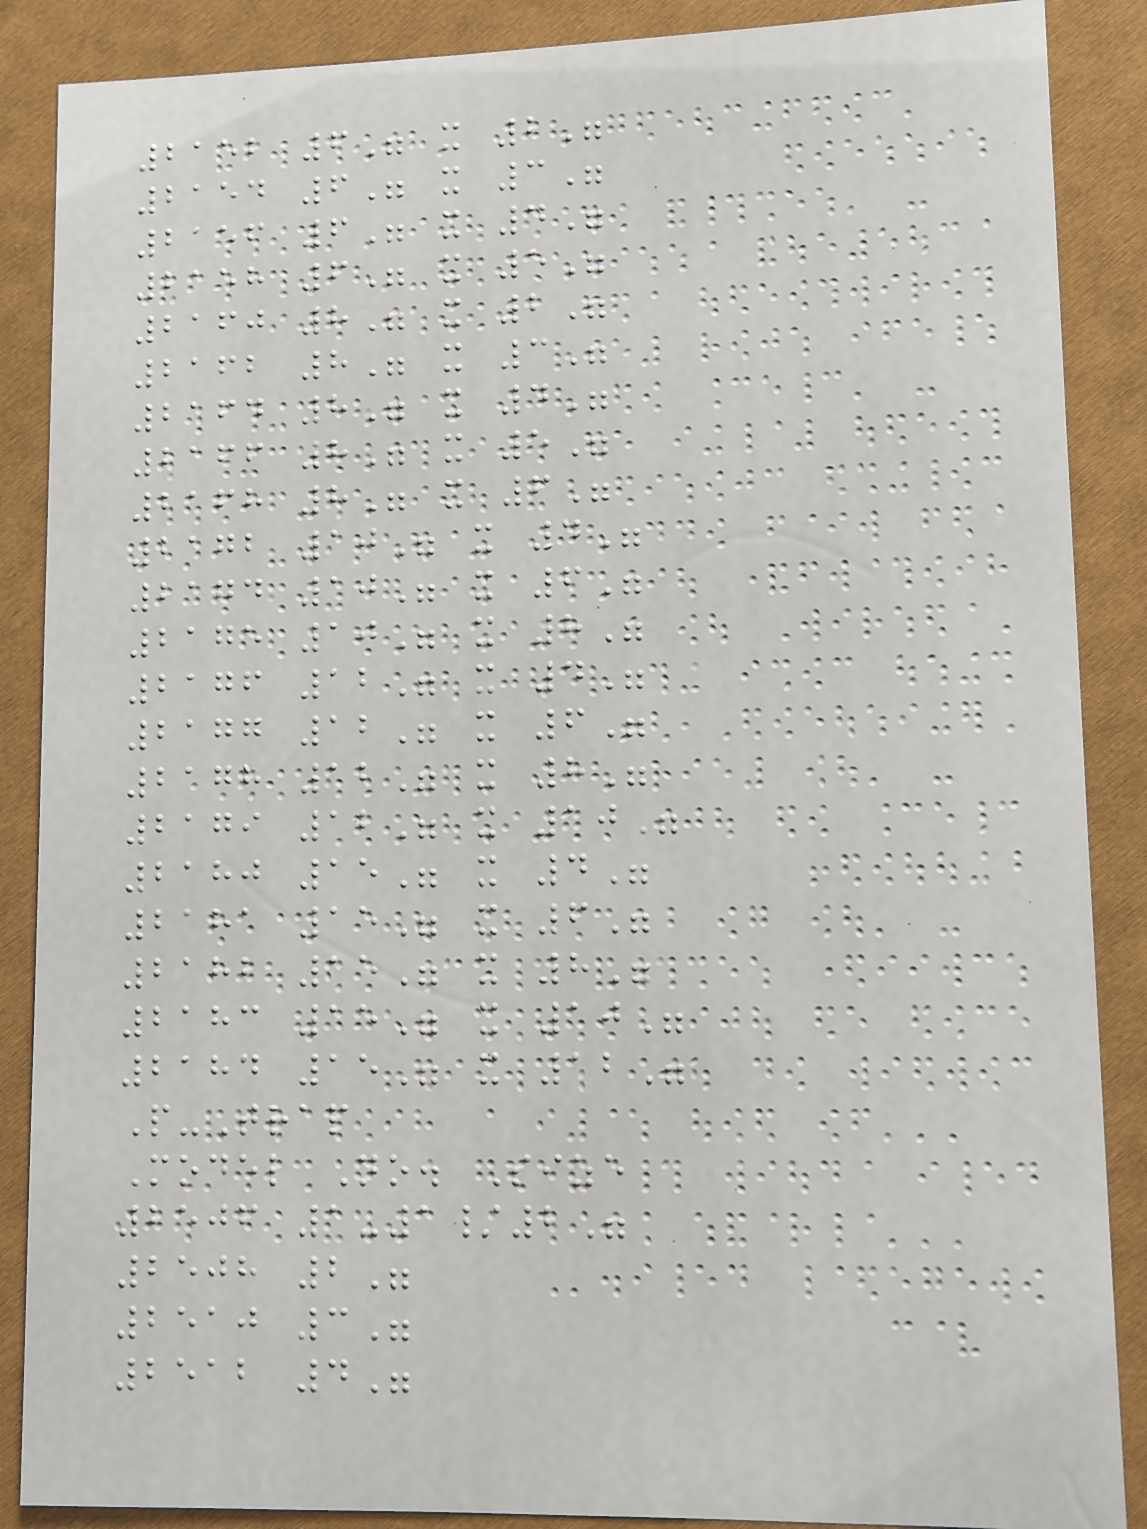2152 6" x 2"
2154 6" x 3"
2156 6" x 4"
2158 6" x 5"
2160 8" x 2"
2162 8" x 3"
2164 8" x 4"
2166 8" x 5"
2168 8" x 6"
2172 10" x 4"
2174 10" x 6"
2175 10" x 8"
2176 12" x 4"
2177 12" x 6"
2178 12" x 8"
2179 12" x 10"
2180 15" x 4"
2181 15" x 6"
2182 15" x 8"
2183 15" x 10"
2184 15" x 12"
P-Trap
Model No. Size
2506 1-1/2"
2508 2"
2510 3"
2512 4"
